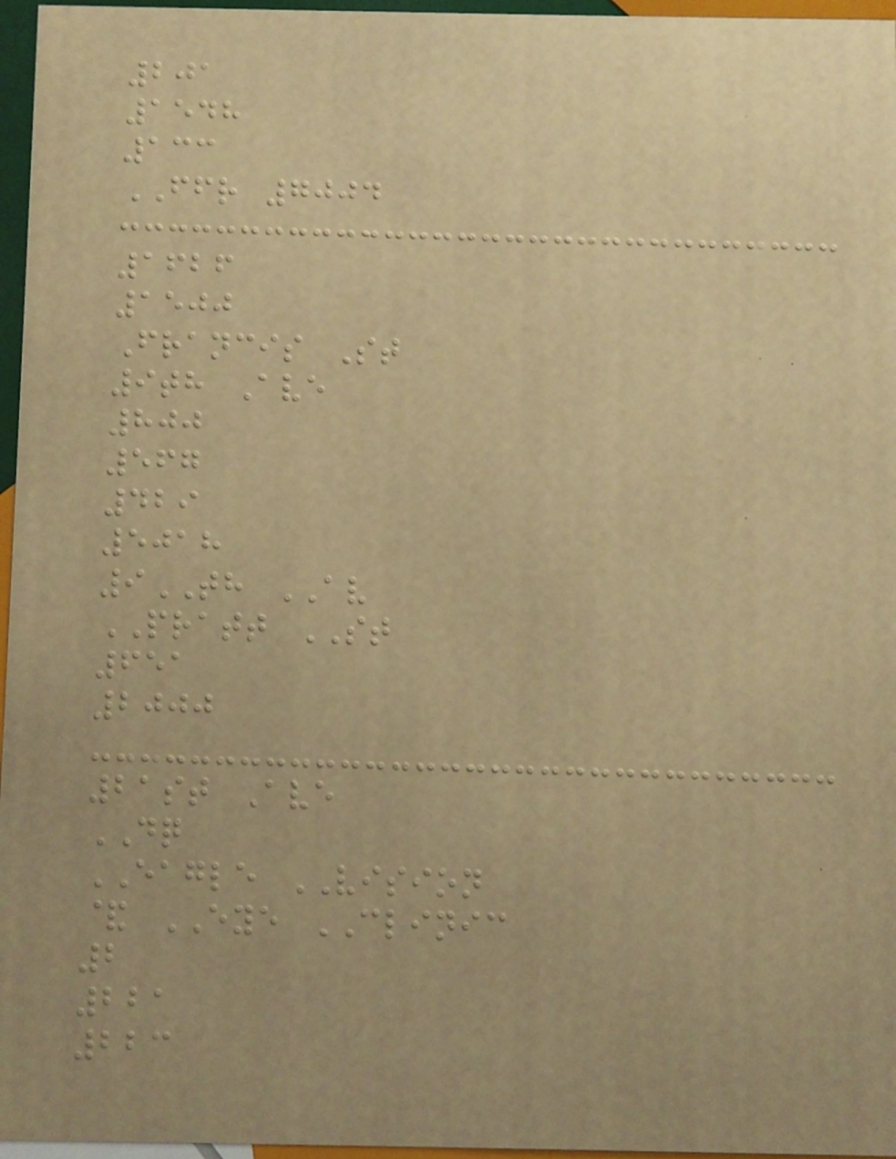201
1548
133
FFR 7004
1626
1500
Francis St
9th Ave
800
567
429
5018
9TH AV
PRATT ST
651
2000
21st Ave
DQ
EAGLE VISION
& EYE CLINIC
2
221
223
